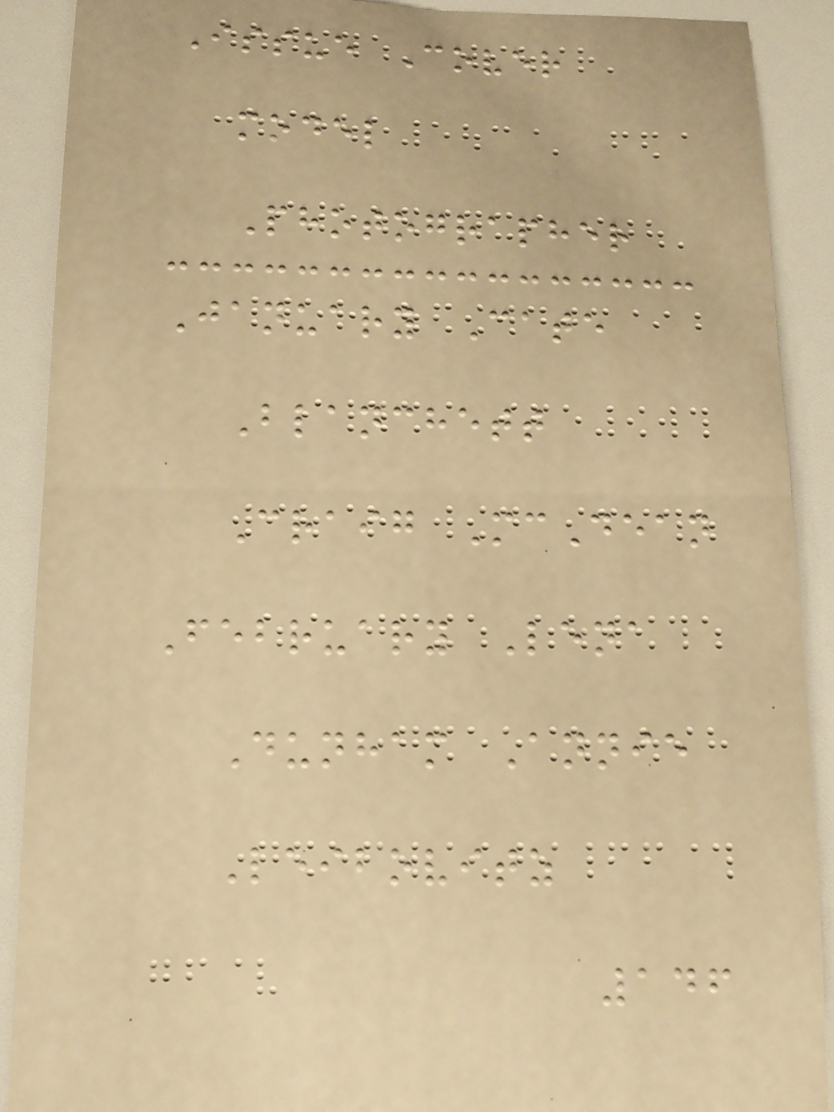Issue Cover
model
Photographer
January Cate
Blanchett
Craig McDean
February Lena
Dunham Annie
Leibovitz
146
